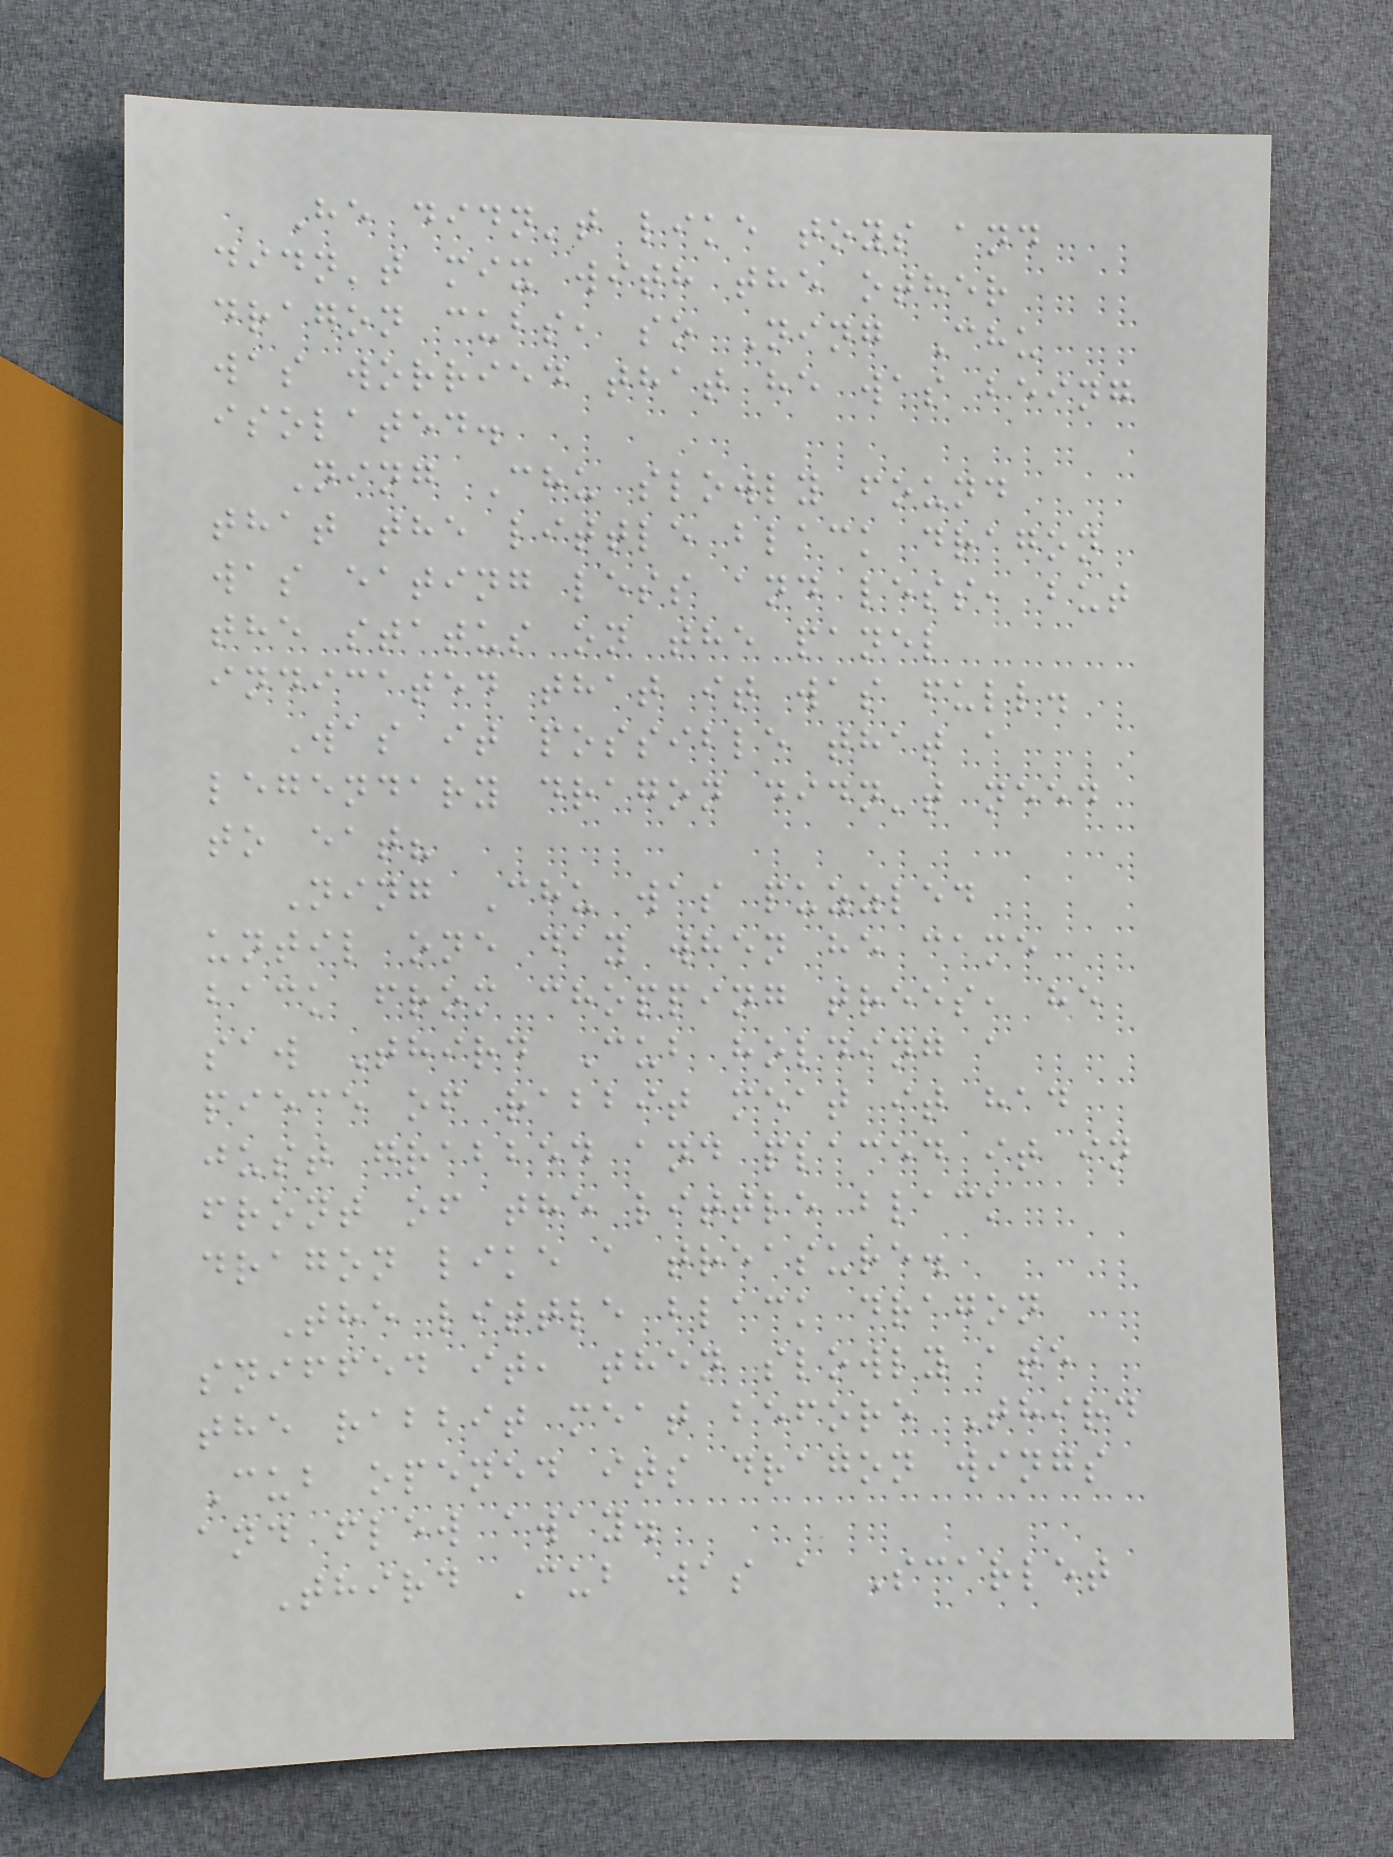He didn't like toys and
didn't mix with the other
dragon cubs, so Ning Chu
was worried that he was being
isolated.
Ning Chu slowly found
that the little black dragon
was eating less and less, but
the status on the panel
indicated that it was full.
Was it possible that a
legendary dragon didn't need
to eat?
Ning Chu was puzzled
until one day when he came
back from chopping trees, he
saw Third Cub holding a
piece of rabbit meat it had
just grabbed and placed it in
front of the little black
dragon like a treasure.
The little black dragon
sniffed it, then slowly ate
the rabbit meat before Third
Cub opened its dragon wings
and flew away.
Third Cub was a Scarlet
